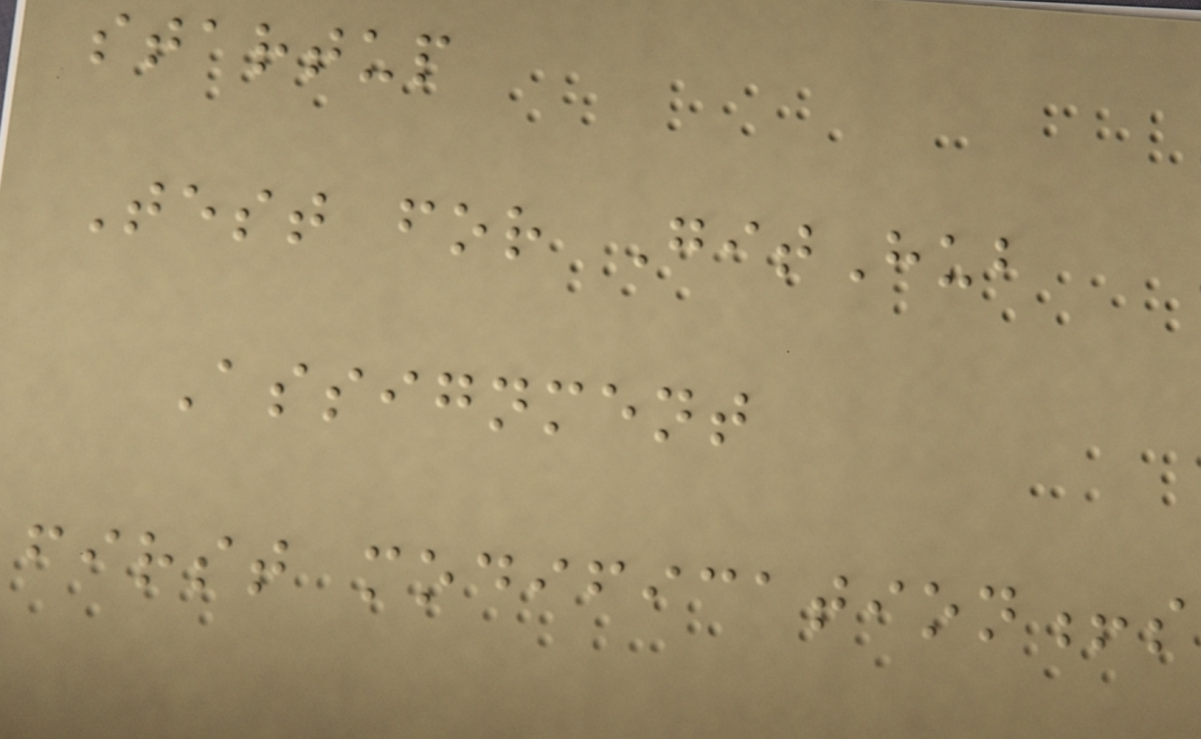startup
Test for GitHub
Assignment
first modification!s
